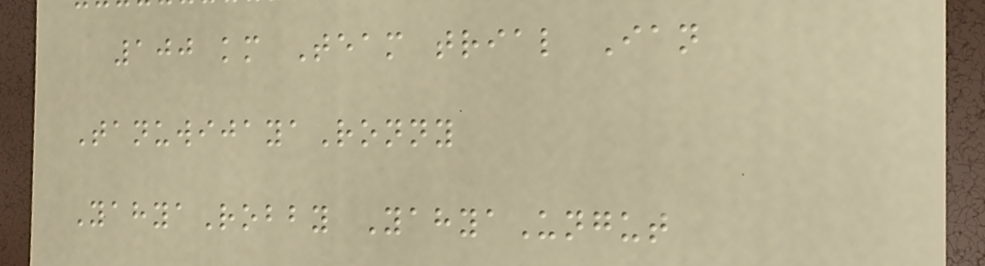100 km Team trial Ian
TanuwijayaRonny
YahyaRobby YahyaUngut
